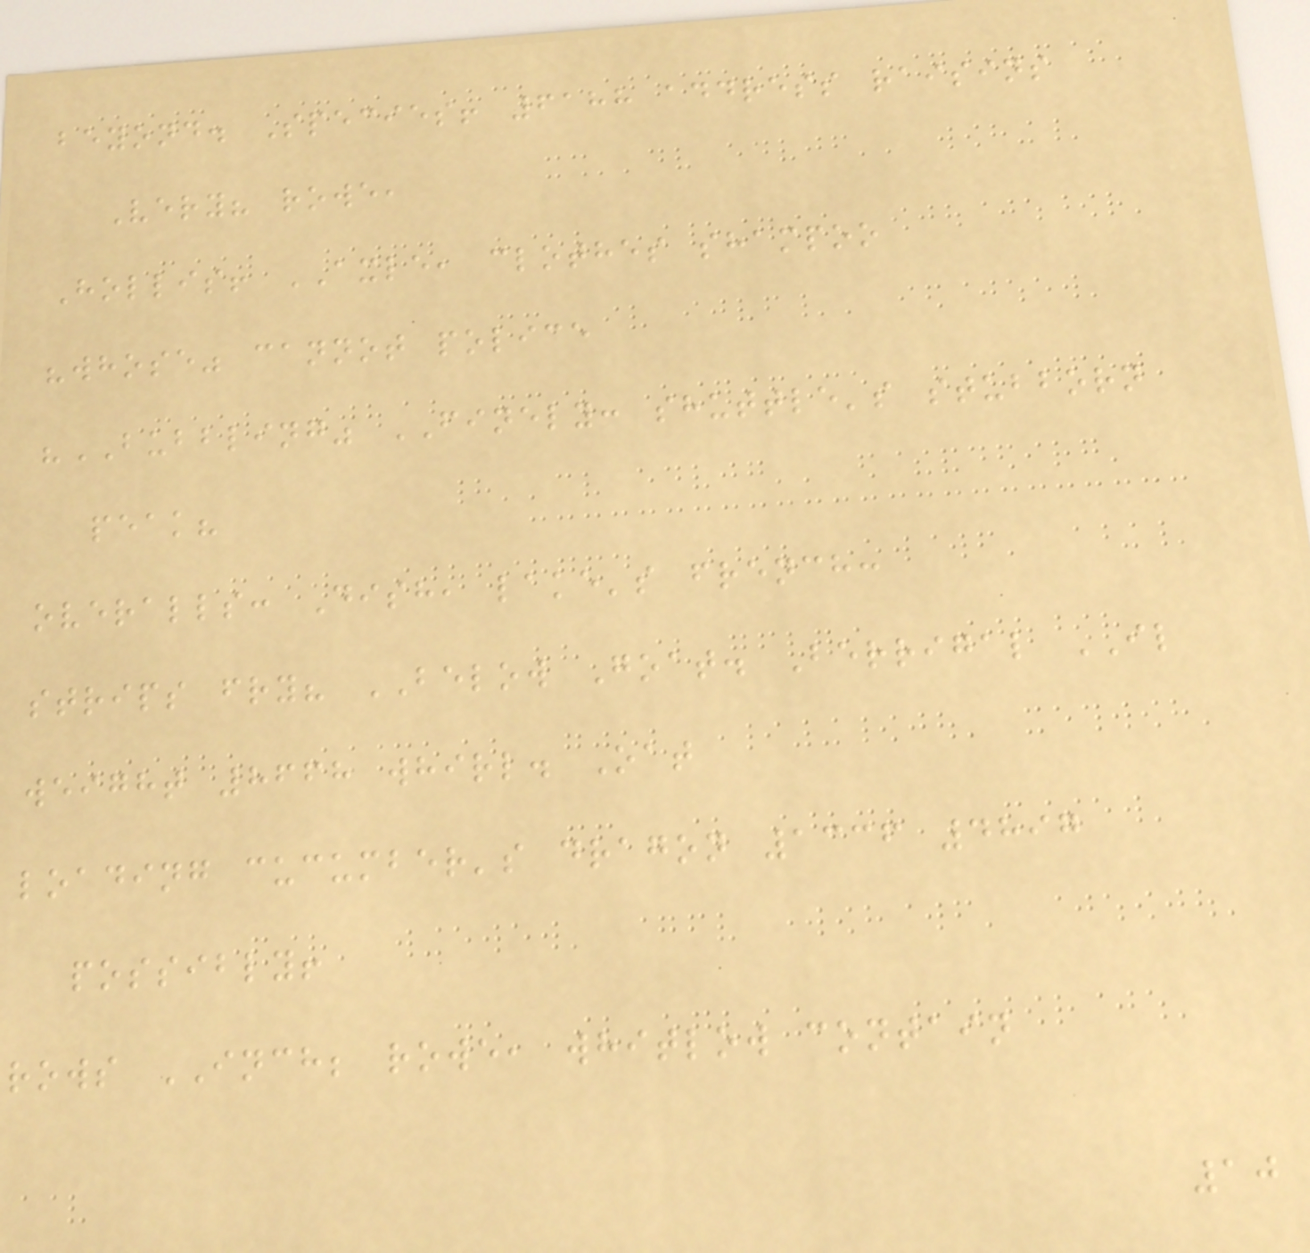beyond. Species! 6188 address raisins
Very? rowe,
Hollis! AXLE, clothes shampoo
"whose" cannot police
"BUBBLING" FINELY: shuttle's stubborn
peak?
overalls: Dish, lake's french:
strips fry? BELOW Goat. Berrigal IL
weight 8668 whirl. Oat
loading cucumber's dragon 1336 4897
possibly!
rows INCH; rowe, whitlow contain
10
